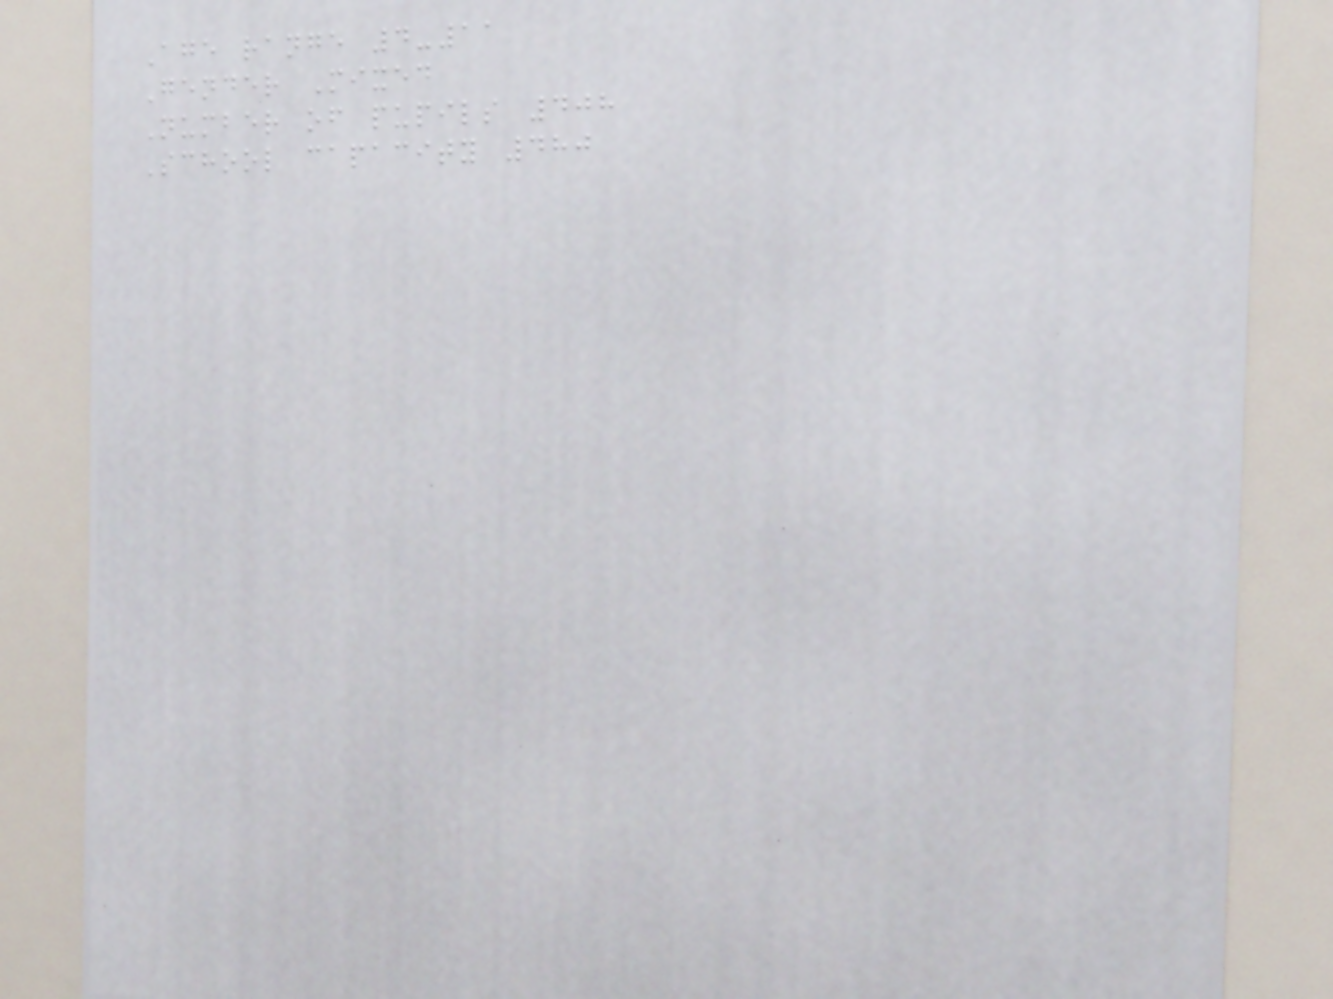Age range 4-11
Gender Mixed
Number of pupils 408
School capacity 480
